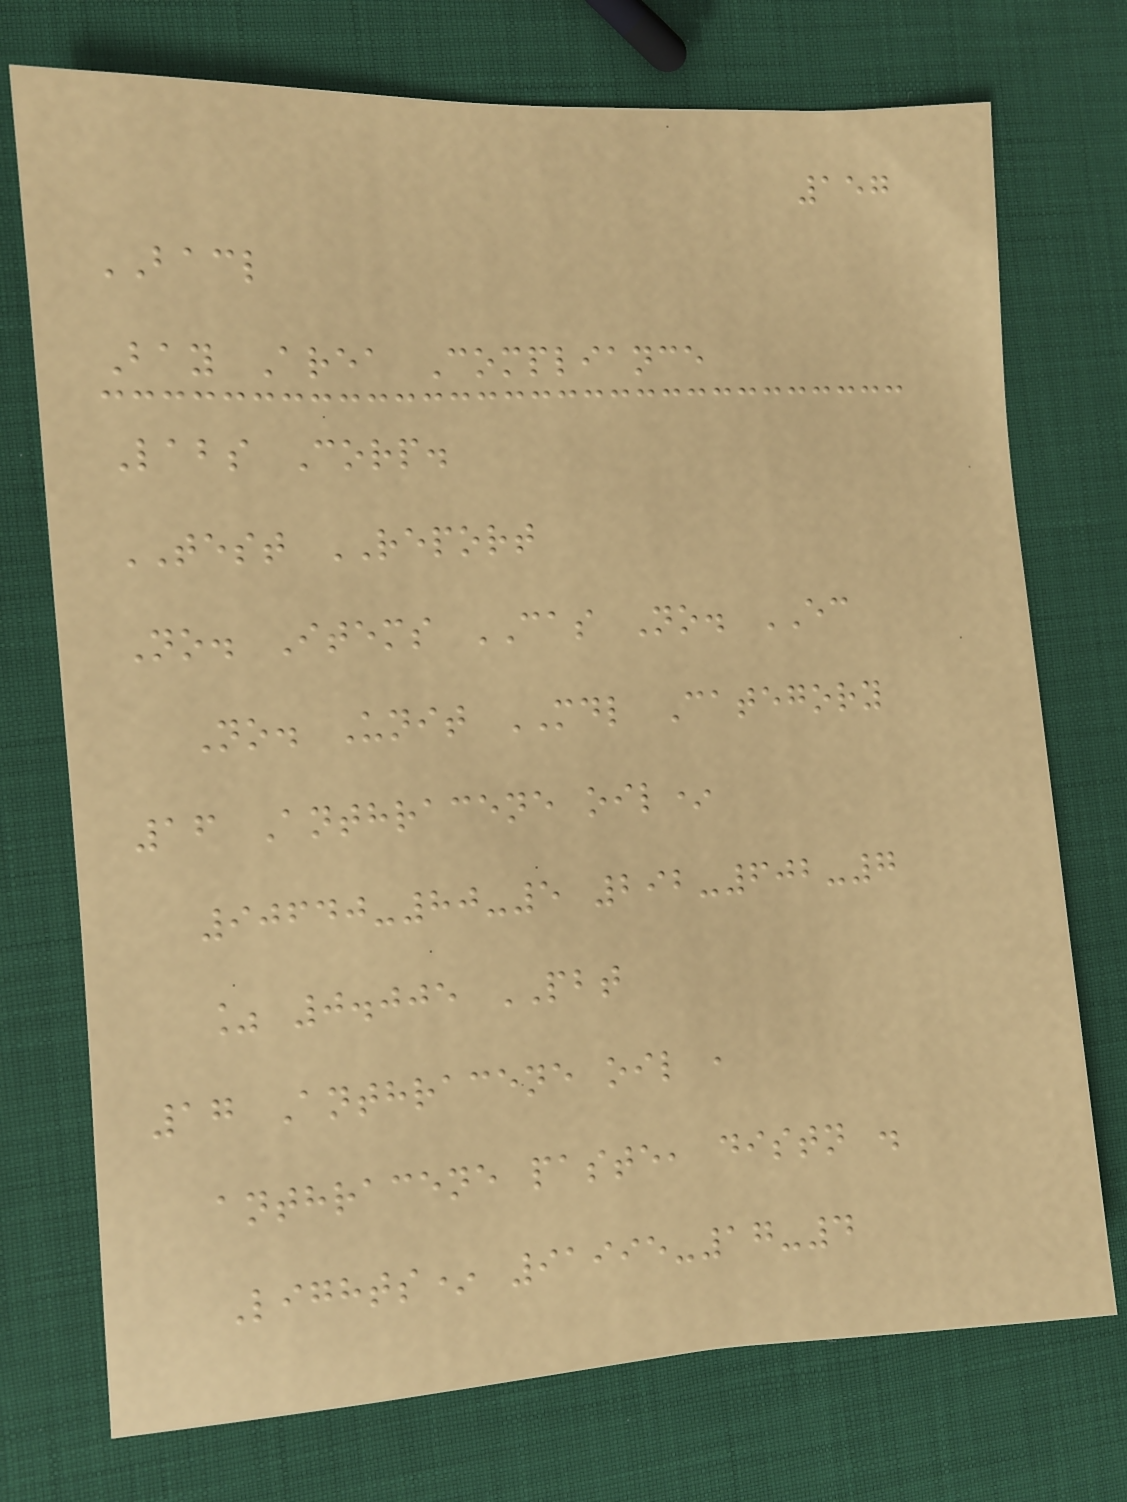157
BACL
Bay Area Compliance
Labs Corp.
TEST REPORT
No. Items CAS No. EC
No. Unit MDL Category
16 Anthracene oil*
90640-80-5 292-602-7
% 0.005 PBT
17 Anthracene oil ,
anthracene paste, distn .
Lights* 91995-17-4
